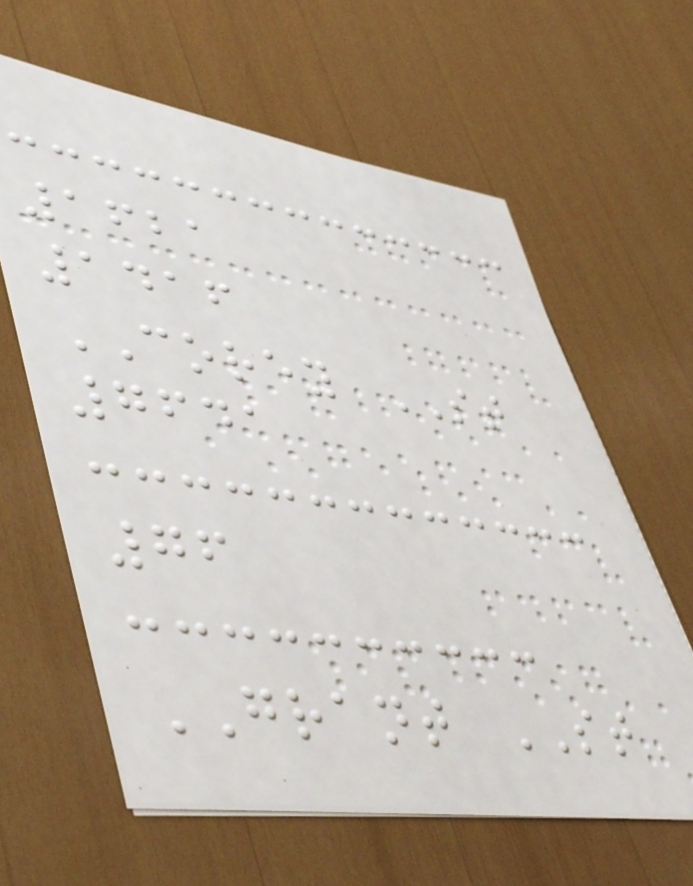1621
1416
COREY ST
7641
76
GRANT ST
